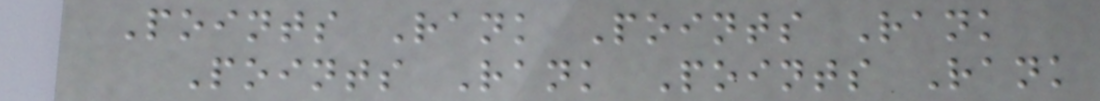Points Rank Points Rank
Points Rank Points Rank
